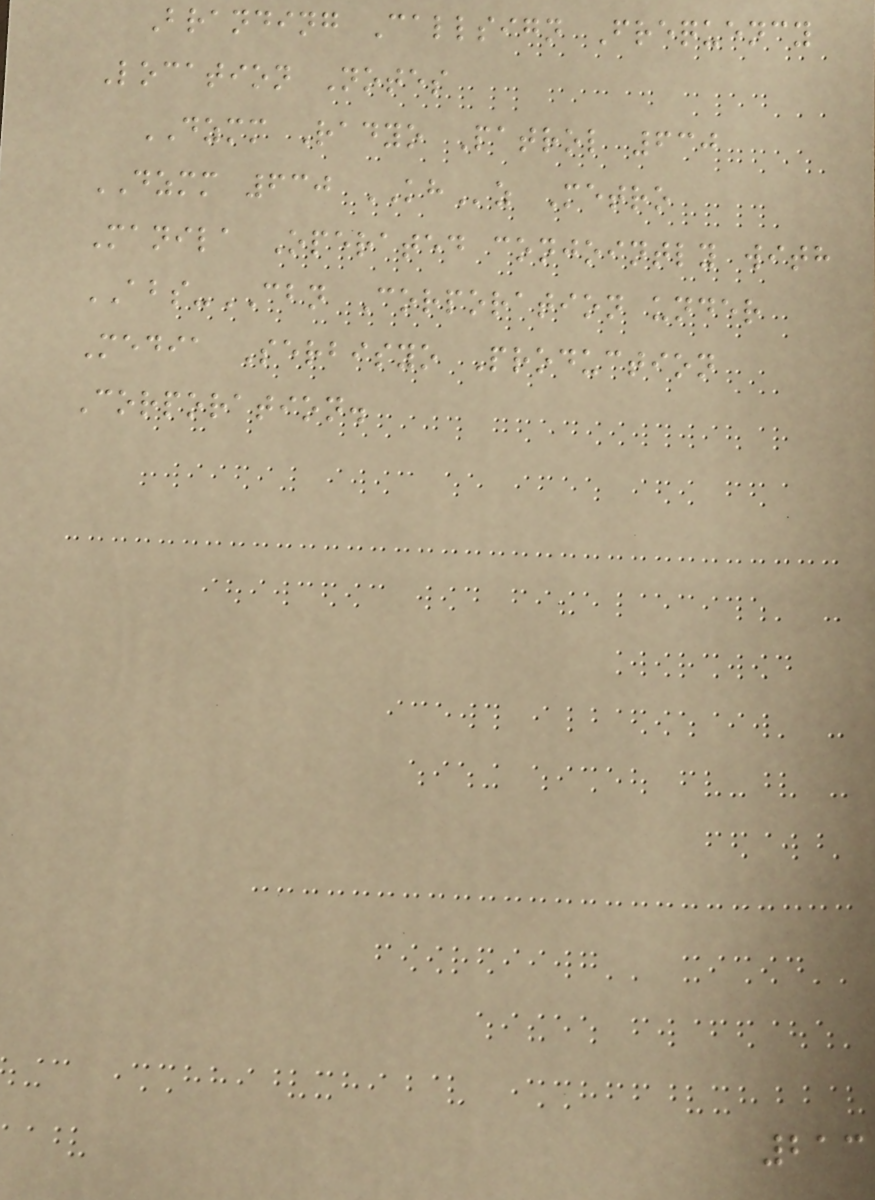Branding Callsign Frequency
Location Notes
DZMM Radyo Patrol 630
DZMM 630 KHz Metro
Manila Operated conjointly with
ABS-CBN Corporation under
Media Serbisyo Production
Corporation.
213
